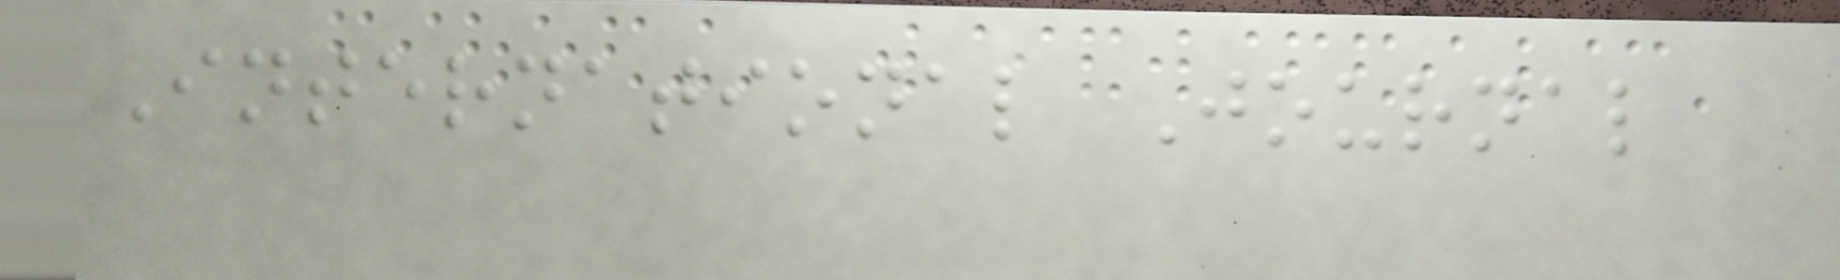International Journal
